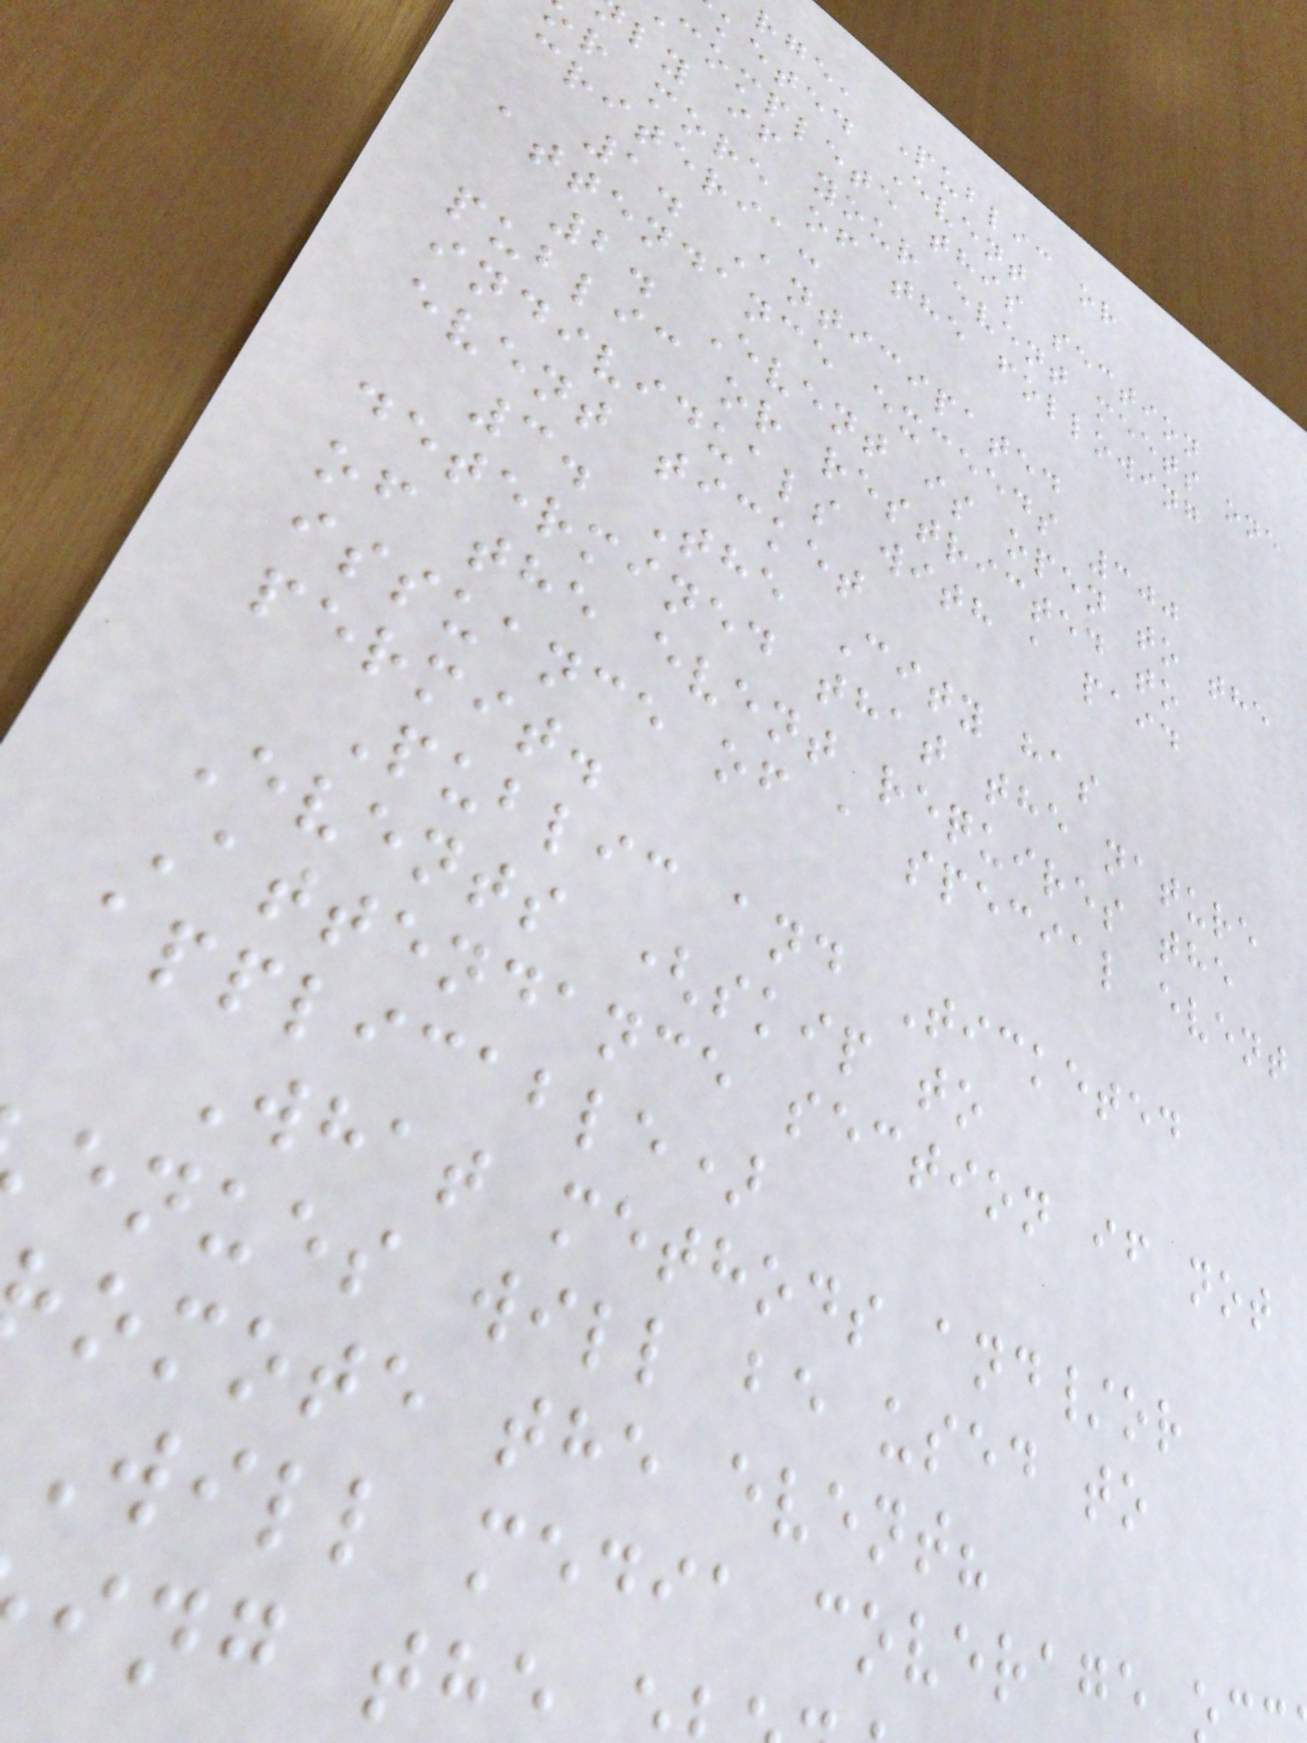rge, Public or
keted Event
complete this section
ly if your event meets one
r more of the following
criteria:
1. Anticipated
attendance exceeds 300
2. Event is open to the
public or restricted to
individuals with a paid
event ticket
3. The City has
determined that the nature
of the event requires the
issuance of a special event
permit.
Public and Ticketed
Events (skip to
Attendance section if not
applicable)
What methods and/or
enues will be used to
omote the event?
Will media coverage
ing the
